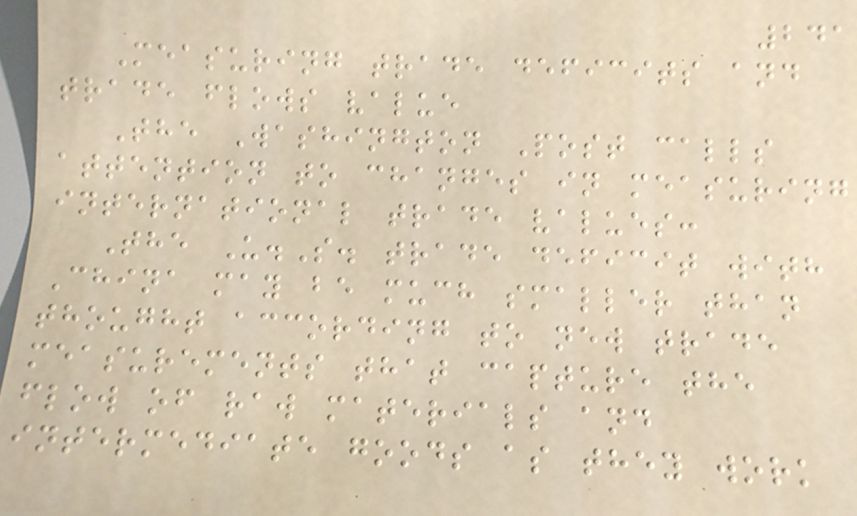241
Measuring trade deficits and
trade flows value
The Washington Post calls
attention to changes in measuring
international trade values:
The U.S. trade deficit with
China may be much smaller than
thought according to new trade
measurements that capture the
flow of raw materials and
intermediate goods as they work
